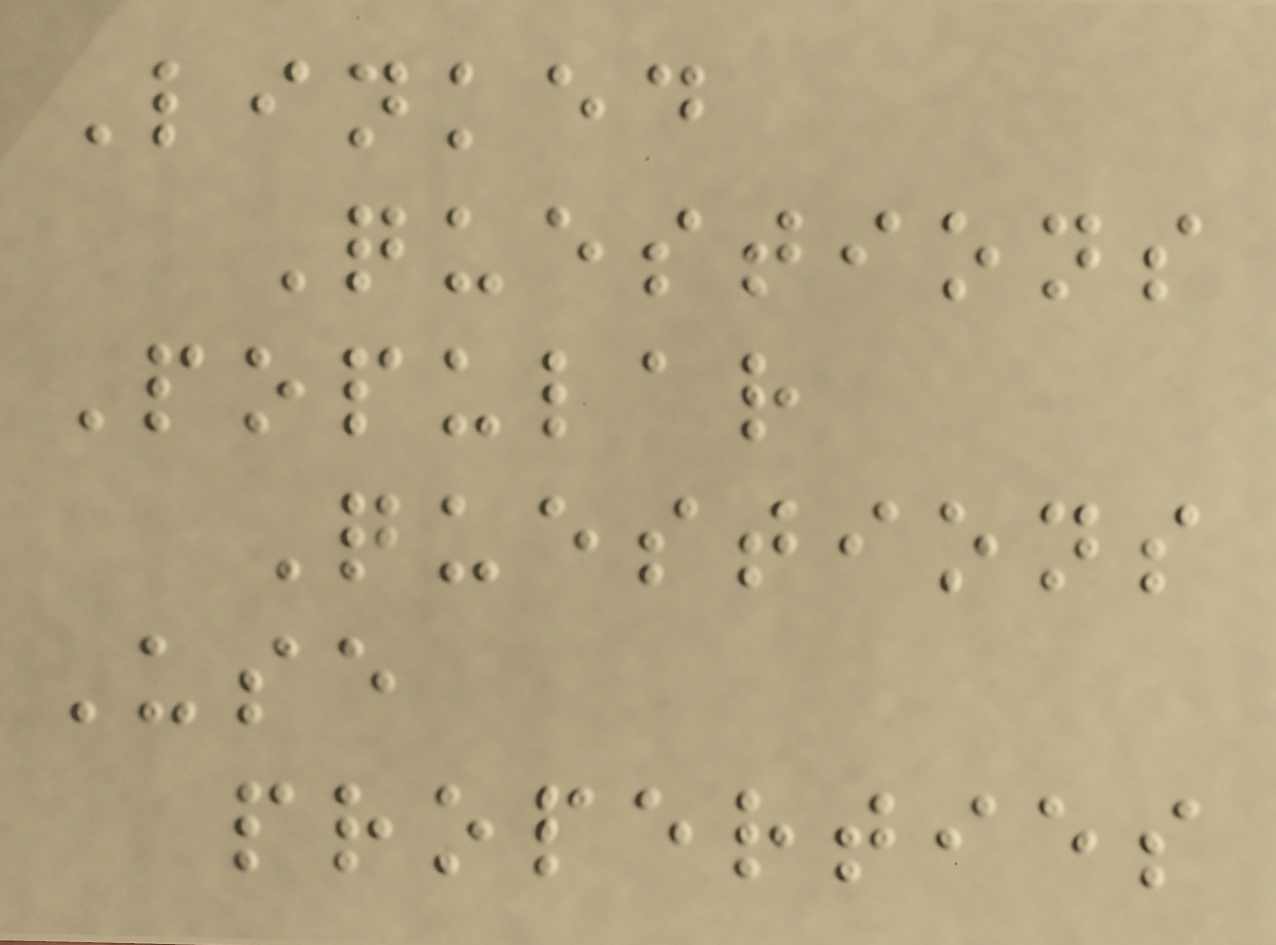Linked
Questions
Popular
Questions
Use
properties
